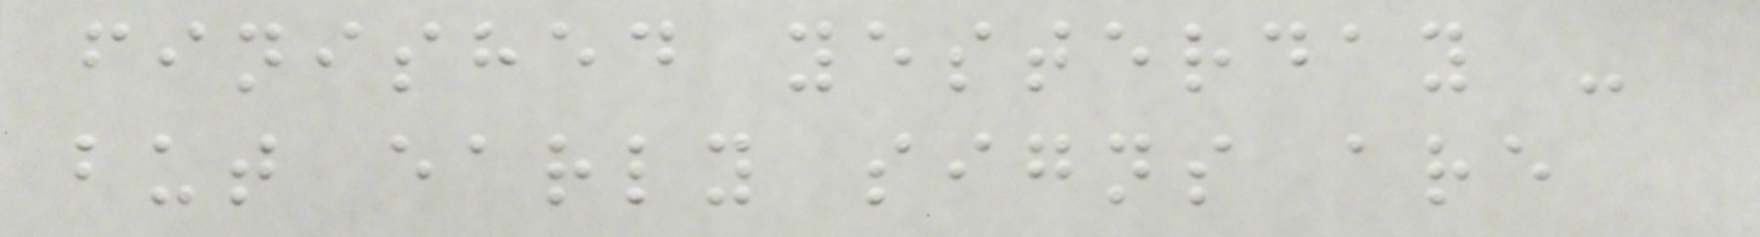finished yesterday -
but early signs are
